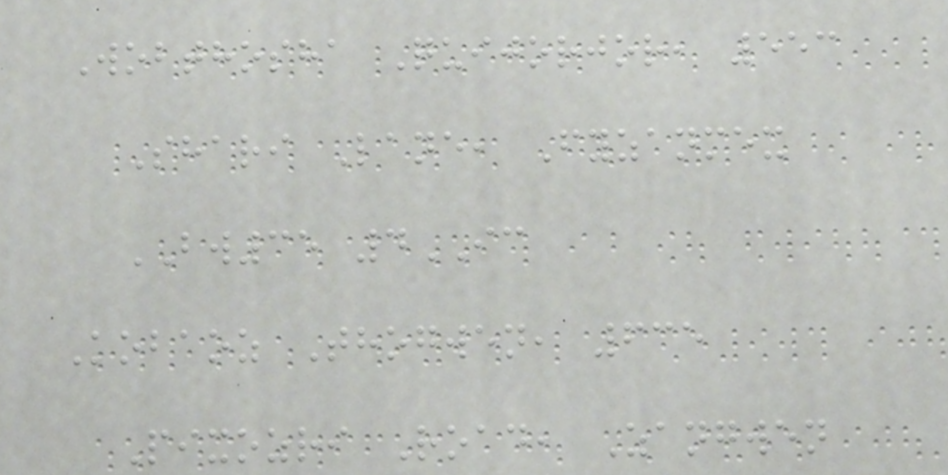Wobthosha Quijorjor, 553
Shari Lane, Fyzanmex
BW35 4IC
Kobaoz Thogwen, 635
Pixozri Road, Zangwen
